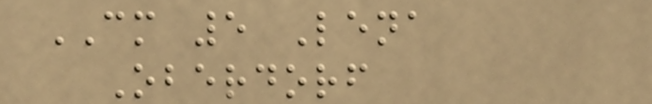CM 5 Lena
Oberdorf
